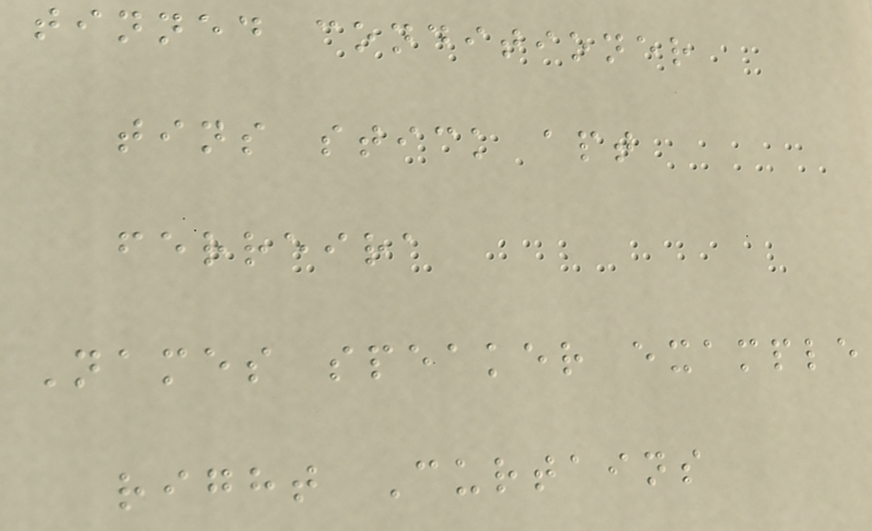tinned conditioner
tins stick apt
ferreira
Names speaker example
right Curtains
